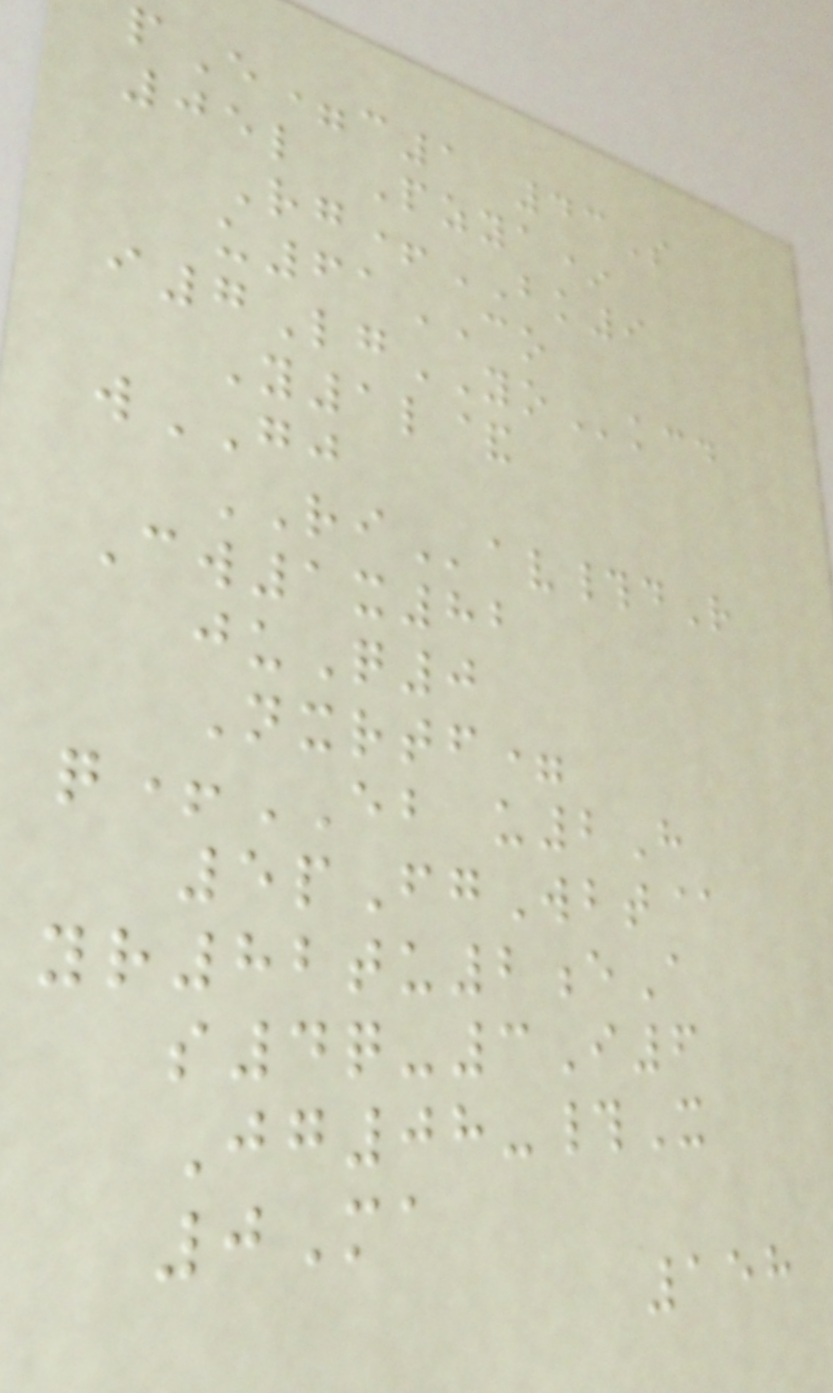pE=c1 43S
05l Pzya*
Rg+BK9
u61CO
i7LgYOkcd
Y1l&
wGJ
RIav#dR
Cw1x82
juQ0
Nxrtf=
q+EB u2H
5pFgWbt@
yr82tu2eA
s4q-3I6
Jg08-#X
0Ma
158
